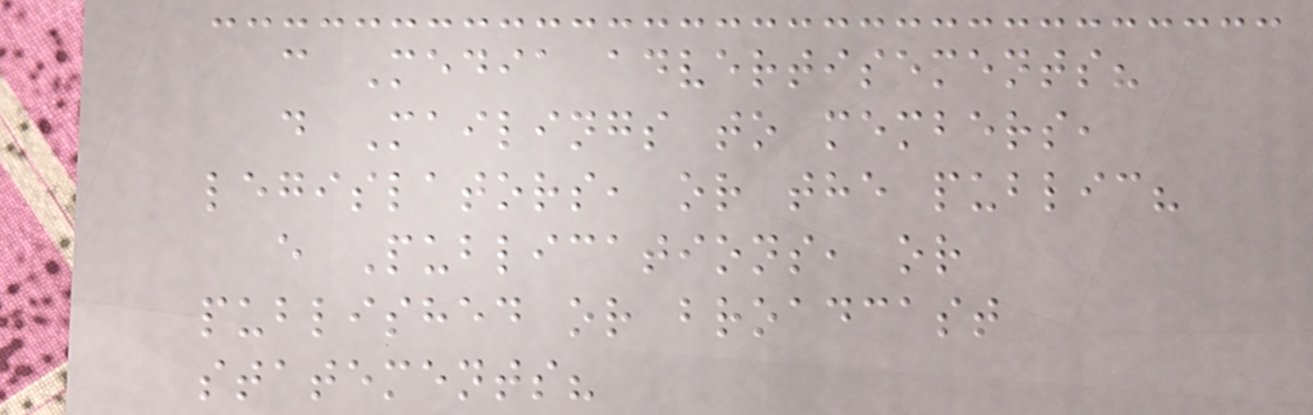c Media advertisements?
d Mailings to members,
legislators, or the public?
e Publications, or
published or broadcast
statements?
